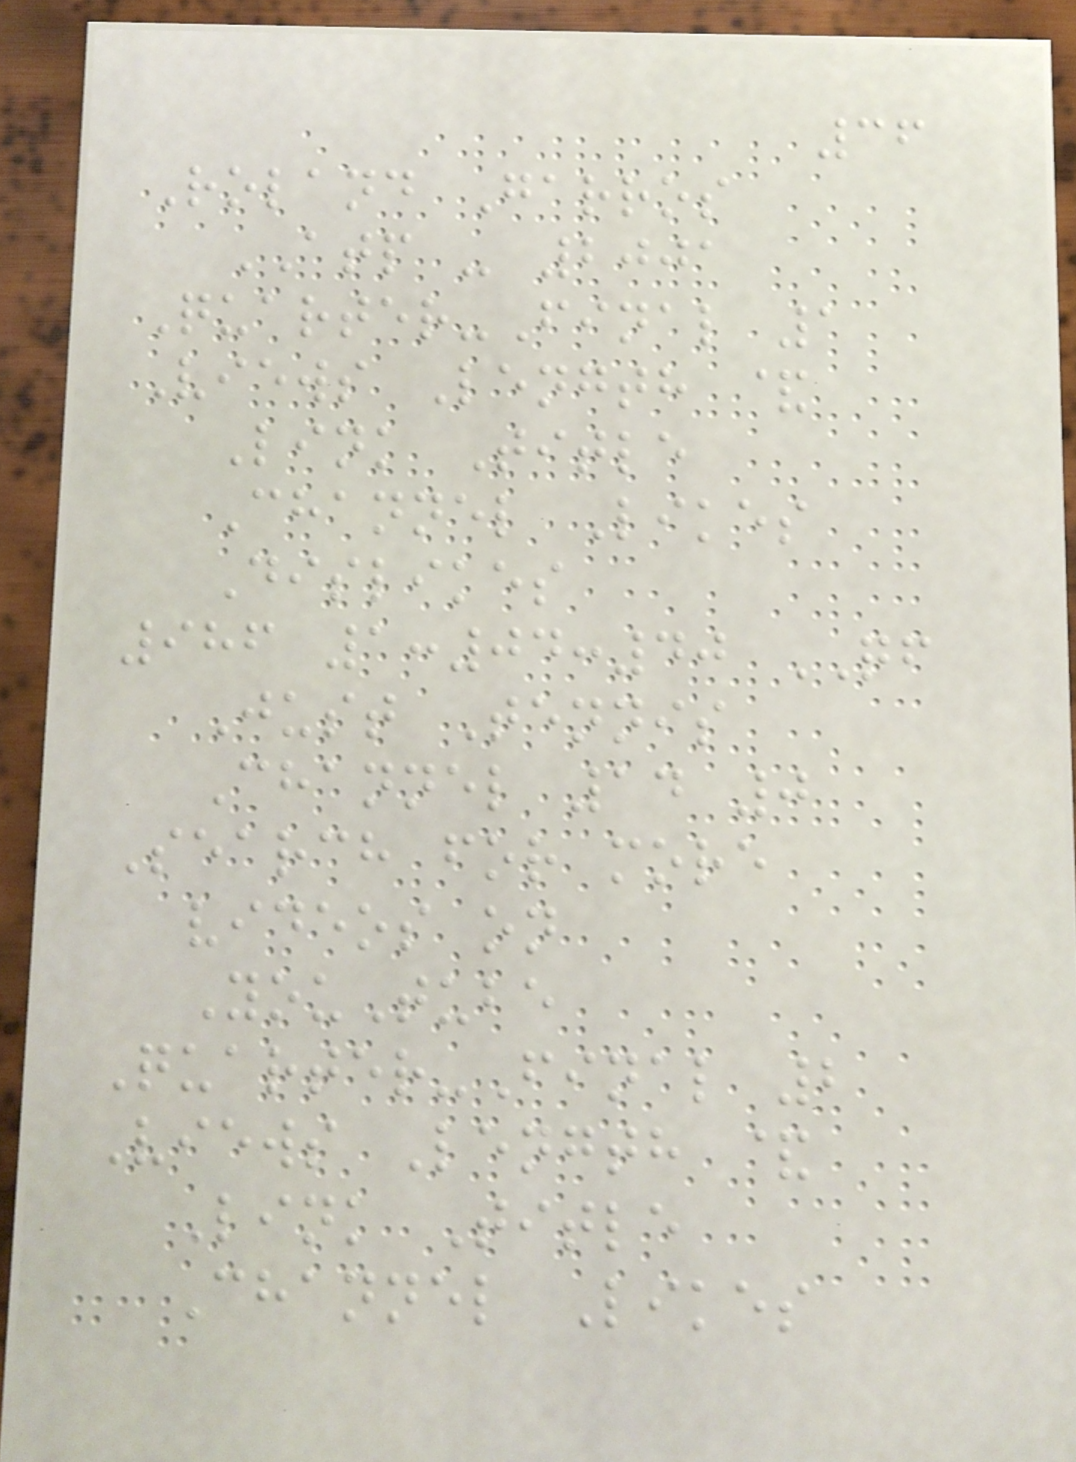36
Roland Garros
ATP - 2001
Quarter-Final 1
Views Length &
Link Title
Channel Likes
Dislikes
986 1:04:40 QF
Just Tennis
Channel 14 0
Search for more
videos on
YouTube
Quarter-Final 2
Views Length &
Link Title
Channel Likes
